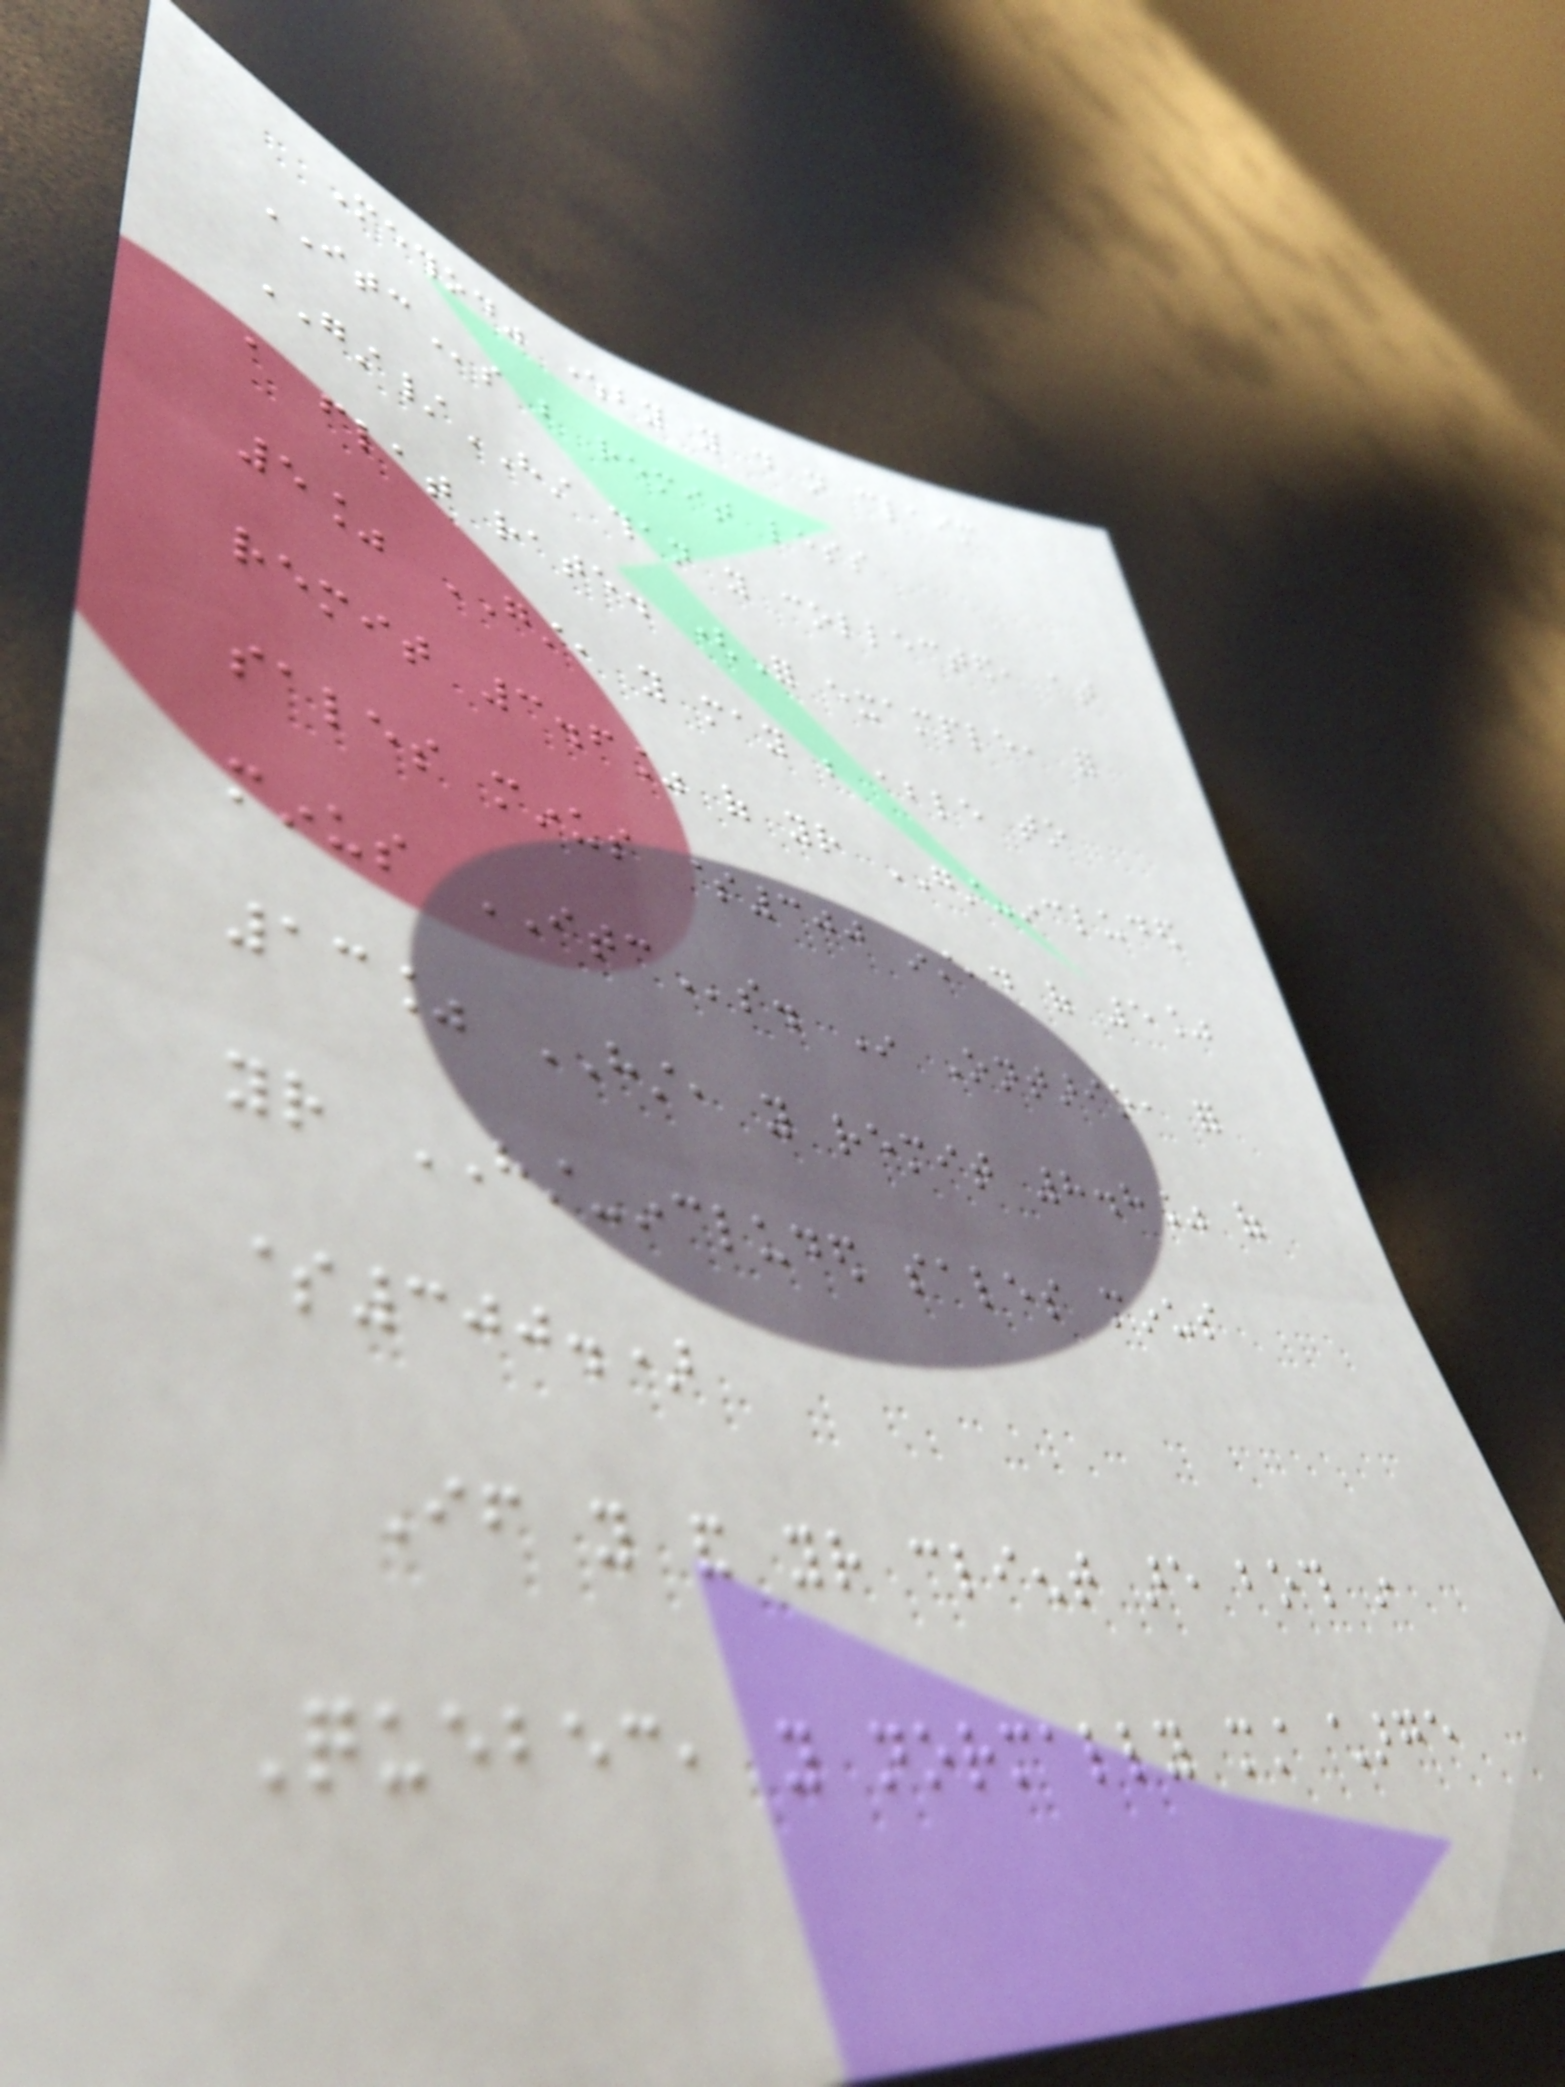Method" whereby you do not claim
ITCs but remit less
GST/HST than you collected, at
a flat rate. (For example, for
5% GST, you may be able to
remit 3.6% of your GST-included
sales minus $300 instead of 5%
minus ITCs. In Ontario, for
13% HST, you remit 8.8% of
your HST-included sales minus
$300.)
If you and your client are both in
Quebec, you normally must charge
